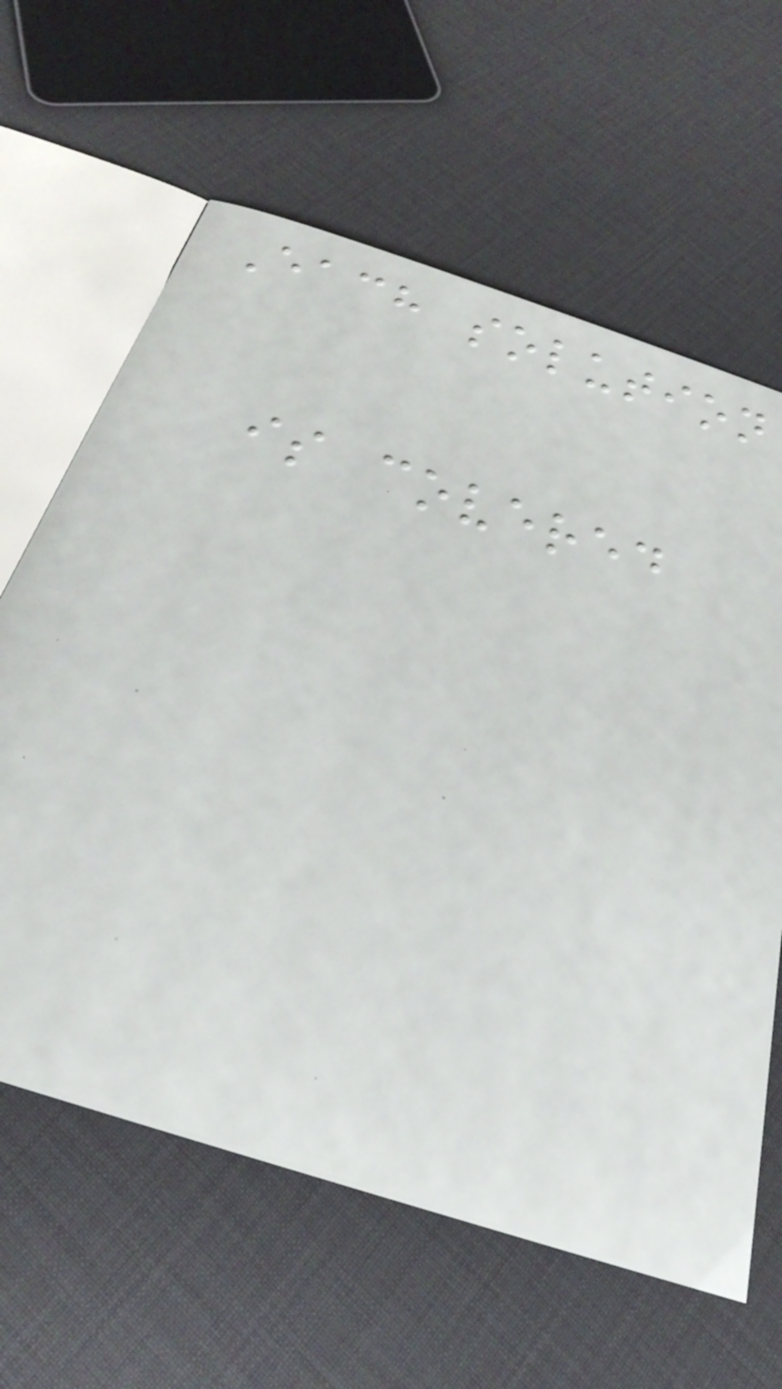Each solution
is covered
